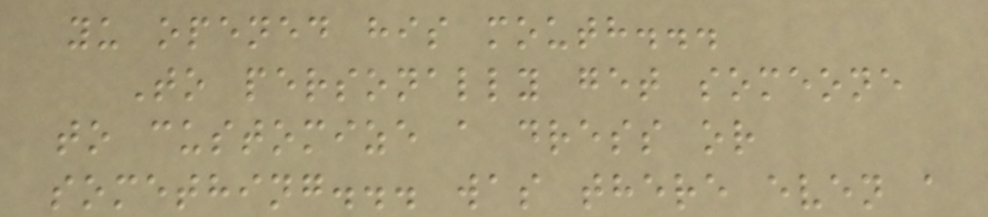yu opened his mouth...
To personally get someone
to customize a dress or
something... was there even a
